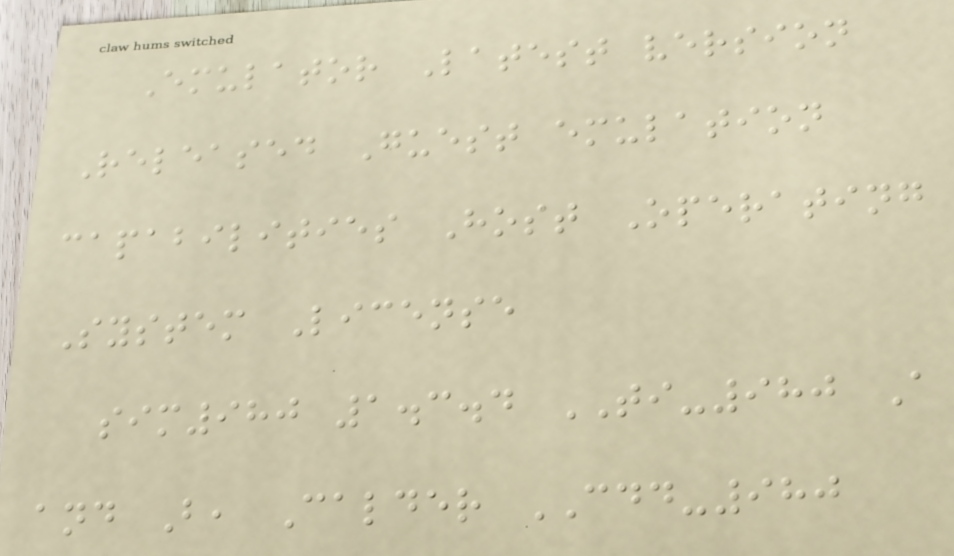Emulator Latest version
Released Guest emulation
capabilities Host Operating
System License
sim980 1.3.4 TI-980 A
and B, Calder CDD-980
